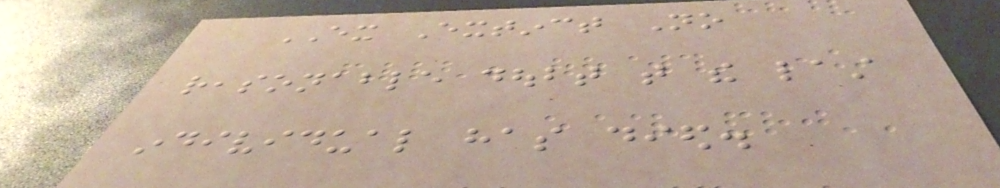EX Extinct No
reasonable doubt that the last
individual has died.
